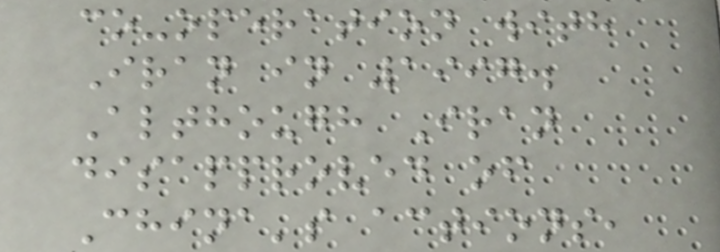co-operation with
Iran in 1997.
Although Iran
disapproved of
China's actions,
